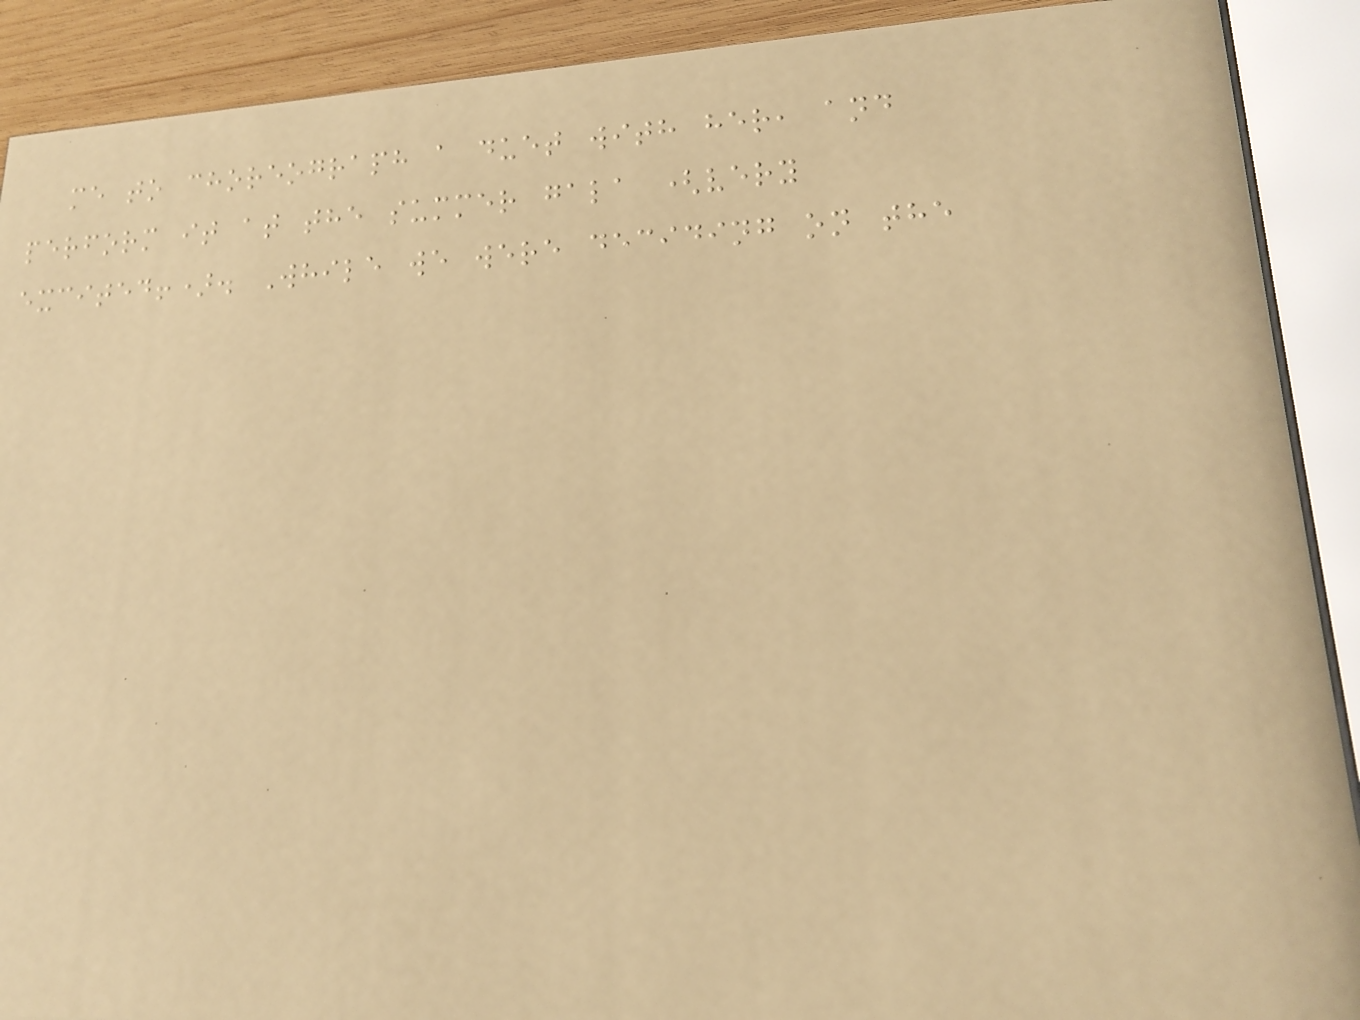me to choreograph a duet with her, and
perform it at the summer gala (very
excited!). While we were deciding on the
